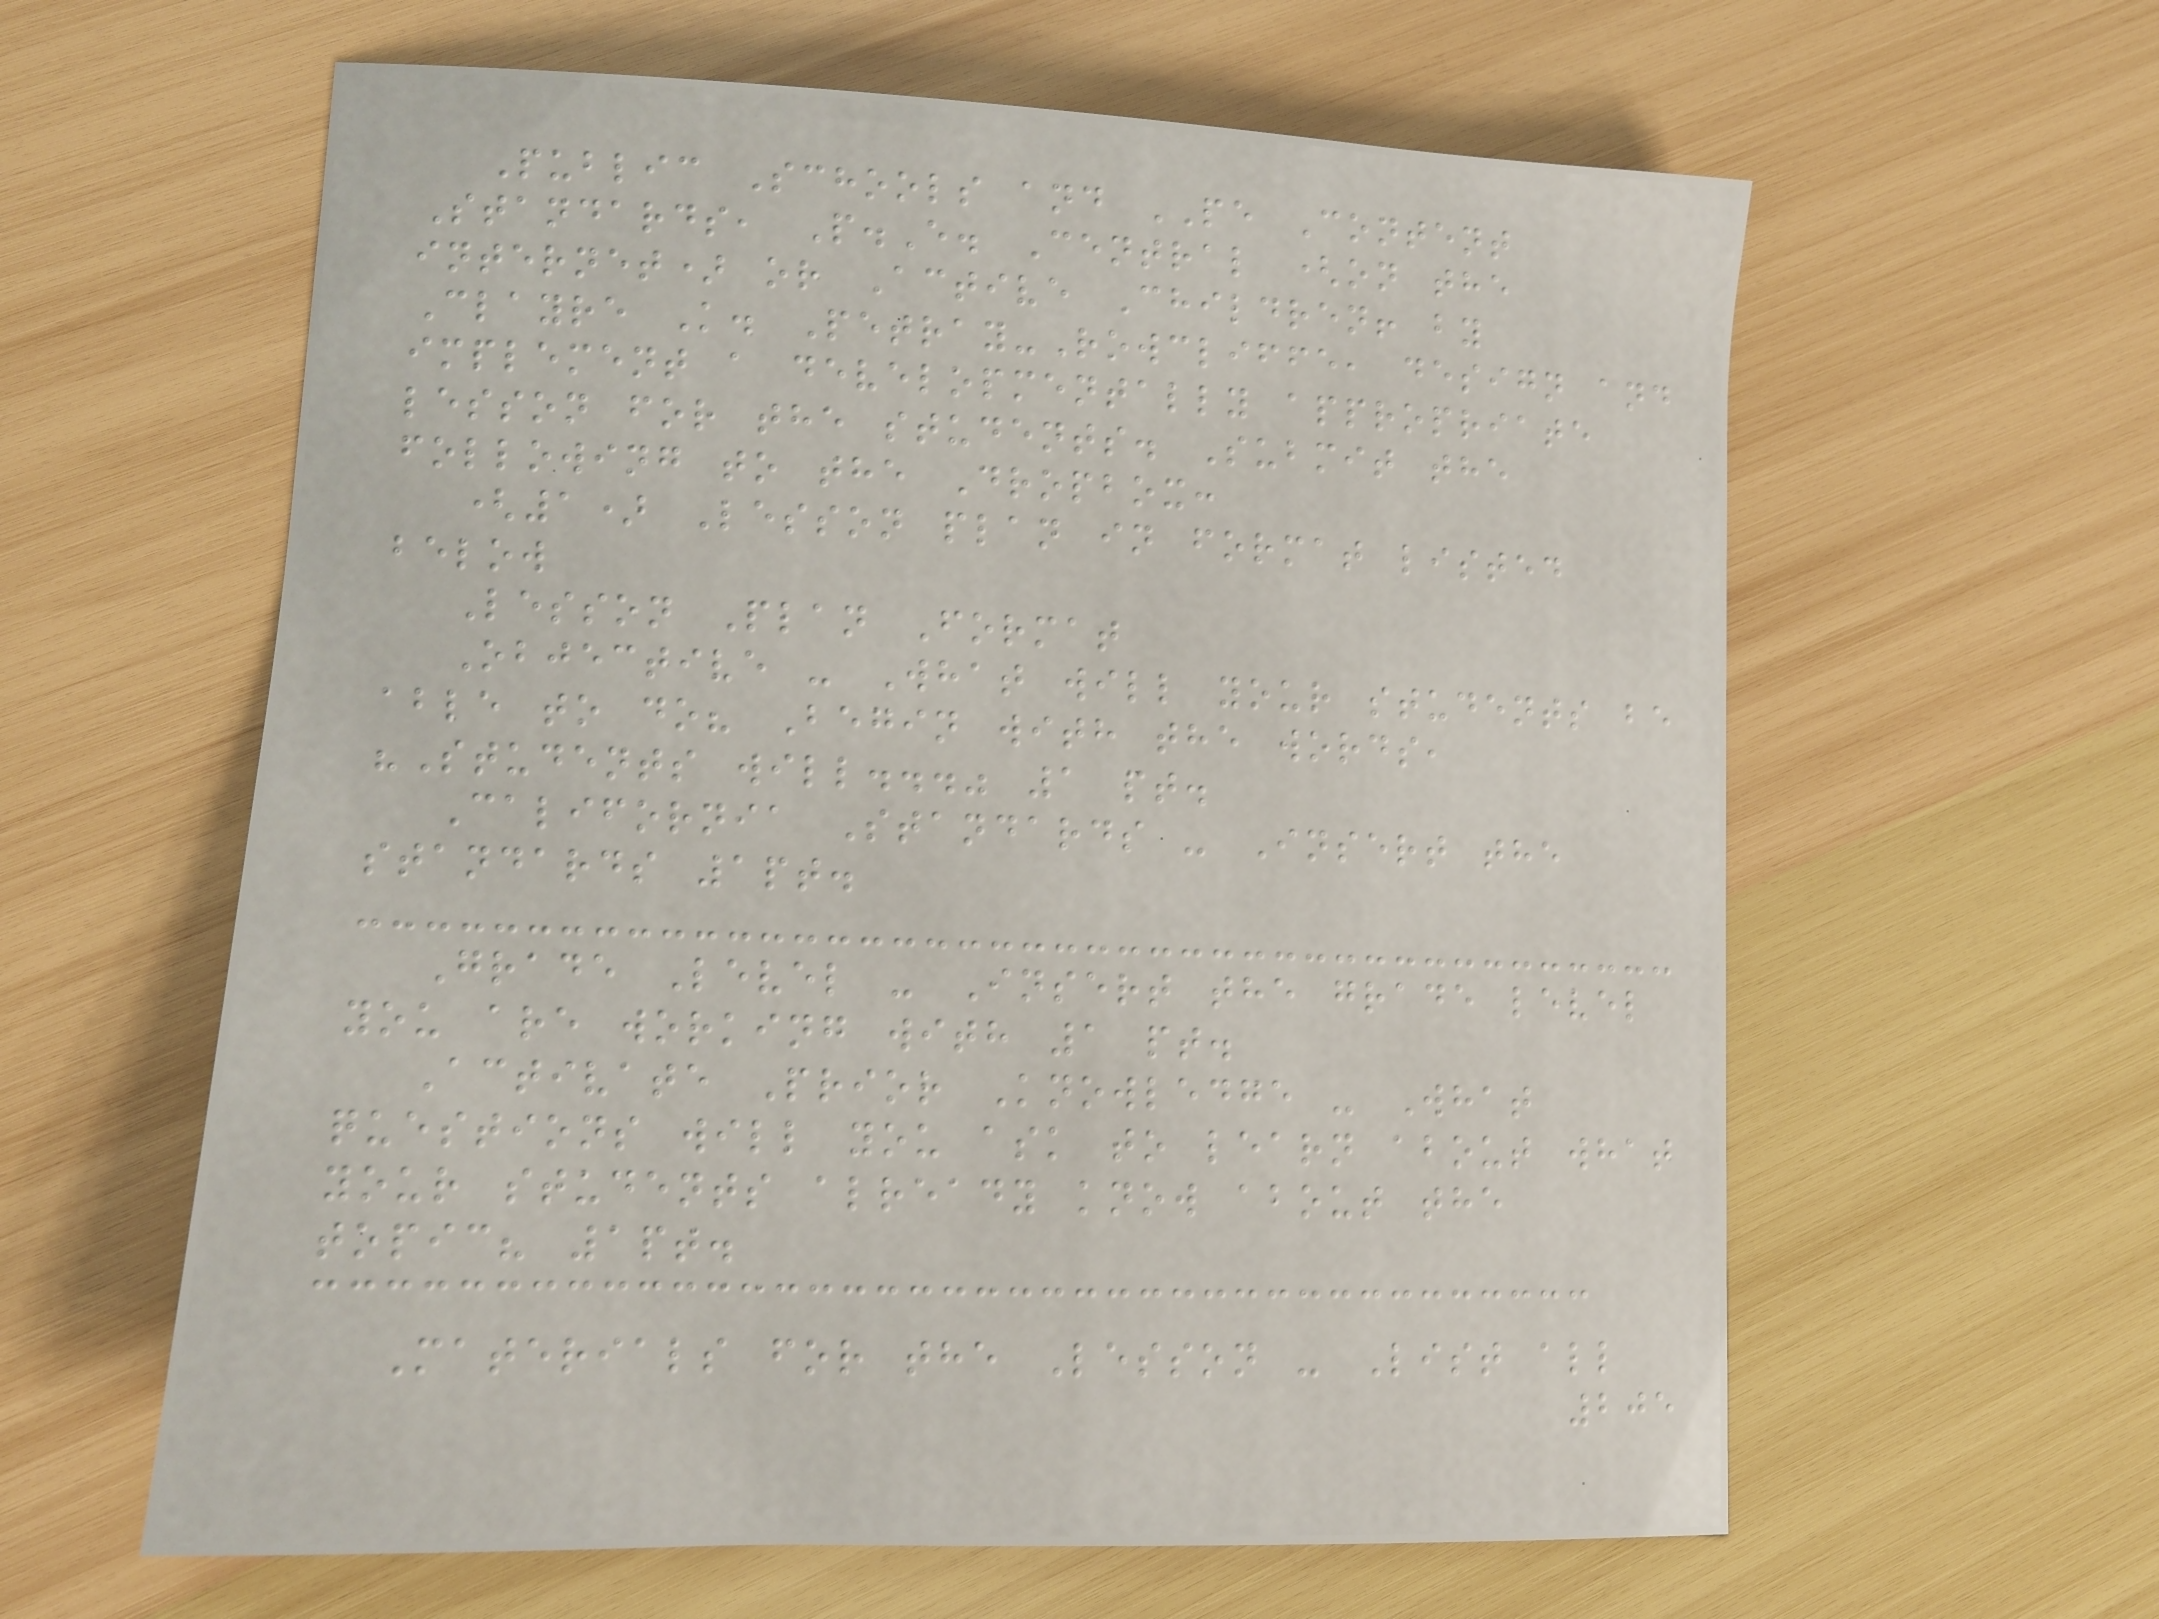Public Schools and PE Content
Standards, P.E. Central (on the
internet) or Active Children! by
Clayre K. Petray-Rowcliffe, design and
implement a developmentally appropriate
lesson for the students. Submit the
following to the Dropbox:
(1) Lesson plan in format listed
below
Lesson Plan Format
Objective - What will your students be
able to do? Begin with the words,
"Students will..." 1 pt.
California Standards - Insert the
standards 1pt.
Grade Level - Insert the grade level
you are working with 1 pt.
Activate Prior Knowledge - What
questions will you ask to learn about what
your students already know about the
topic? 1pt.
Materials for the Lesson - List all
205
